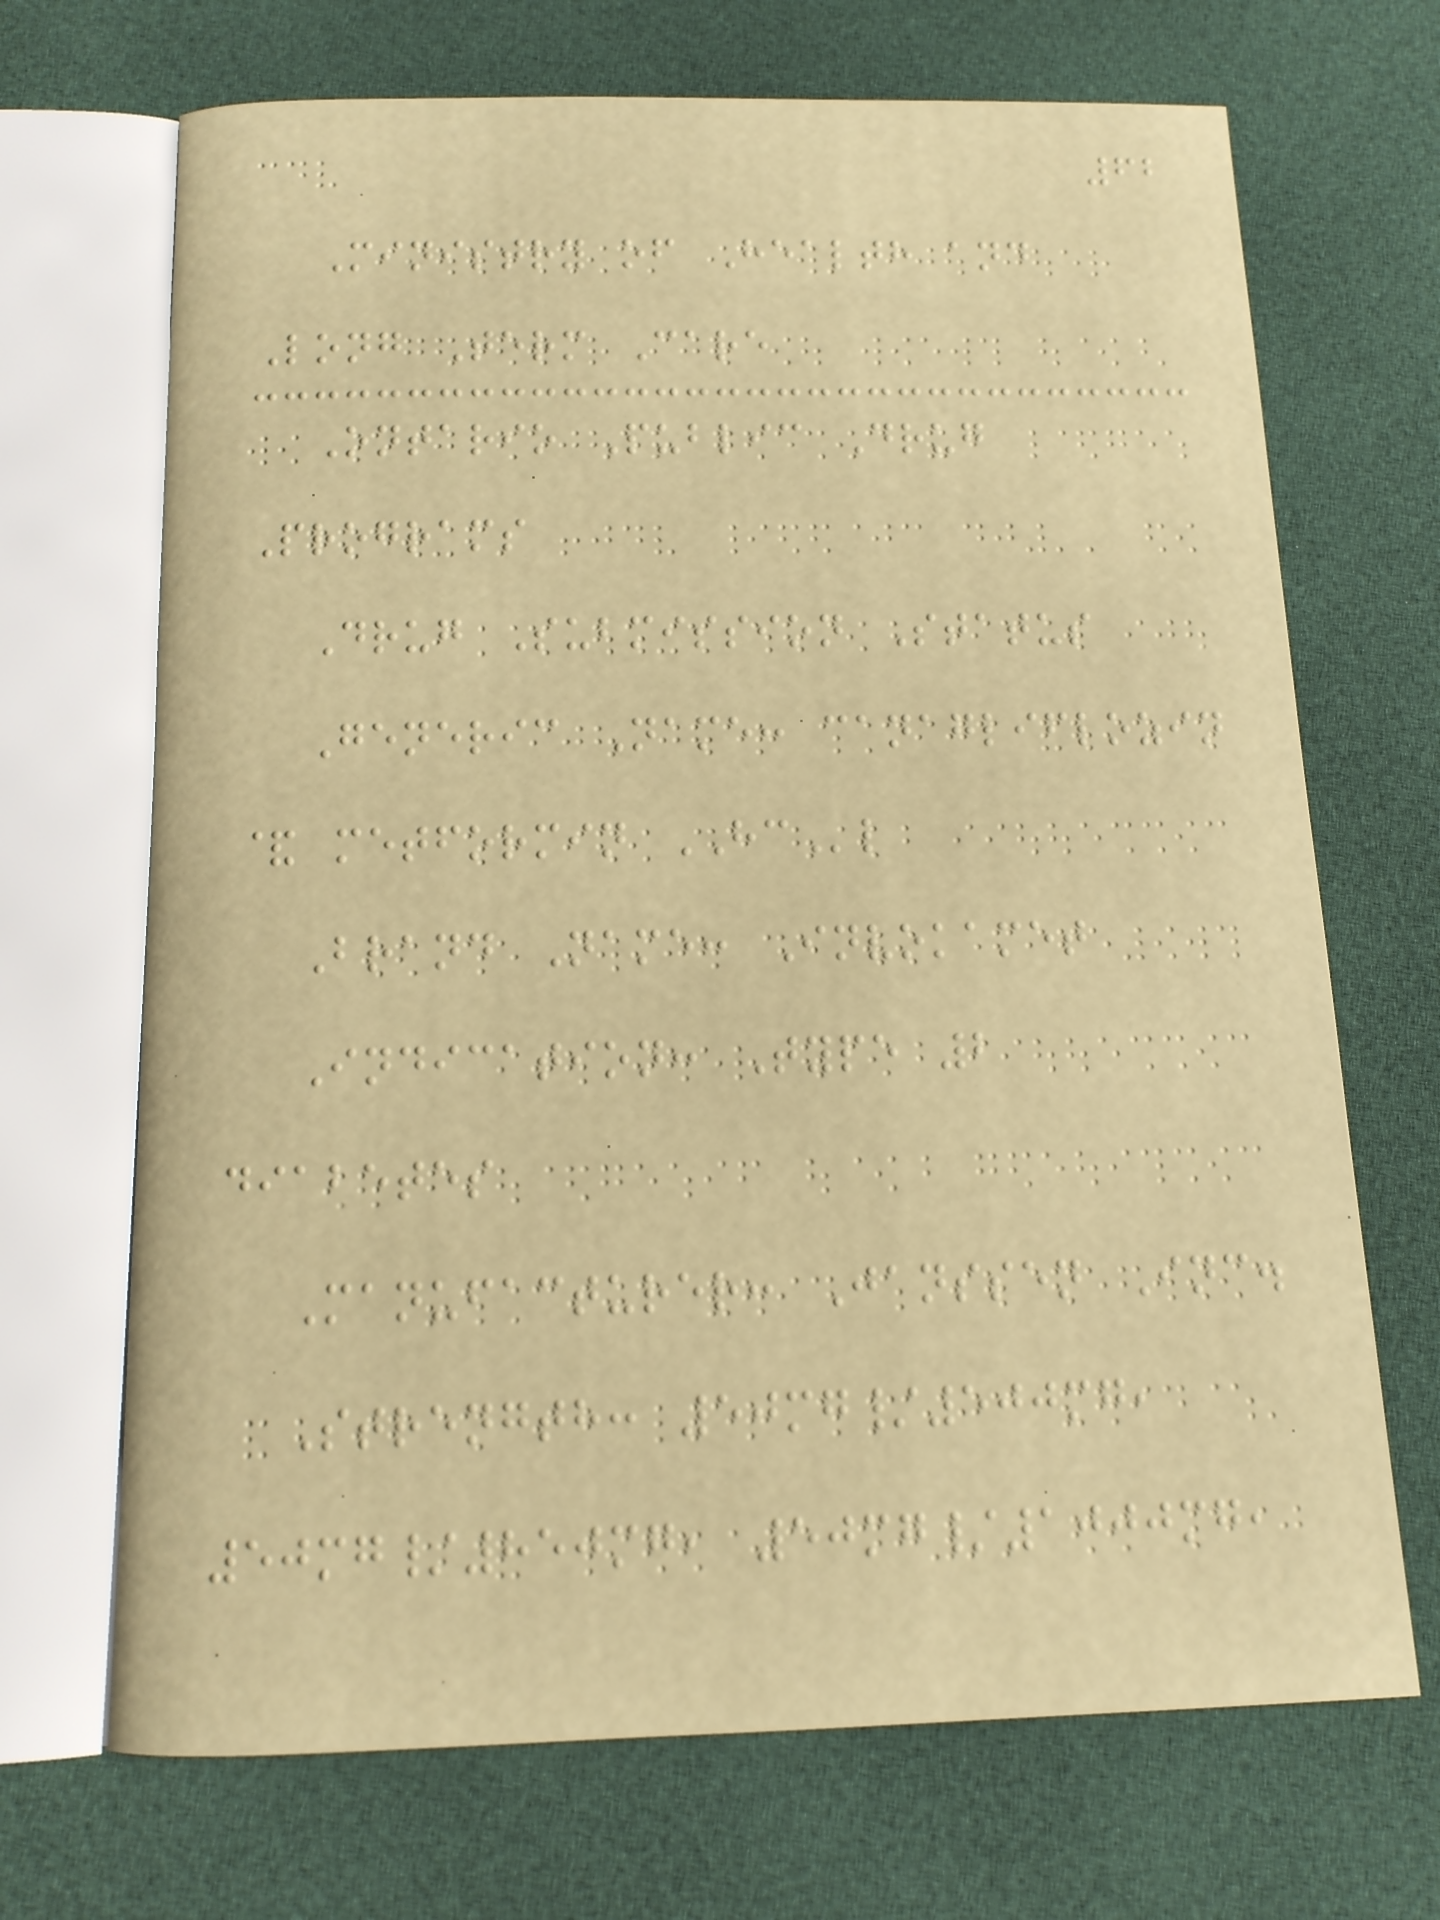62
Ministry of Health and
Long Term Care
Ontario Public Drug
Programs
Drug Submission Status
Generic Name: canagliflozin
& metformin HCl
Brand Name: Invokamet
Indication: Type 2
diabetes
Manufacturer: Janssen Inc.
Strength: 50mg/500mg,
50mg/850mg, 50mg/1000mg,
